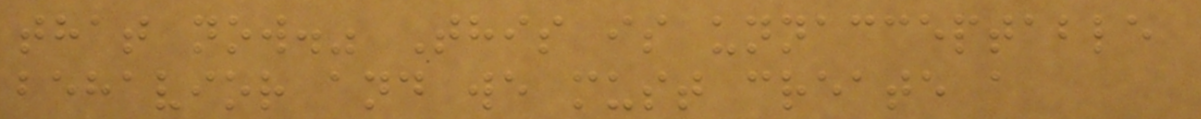that now." This is unnacceptable
behavior and we must create a
